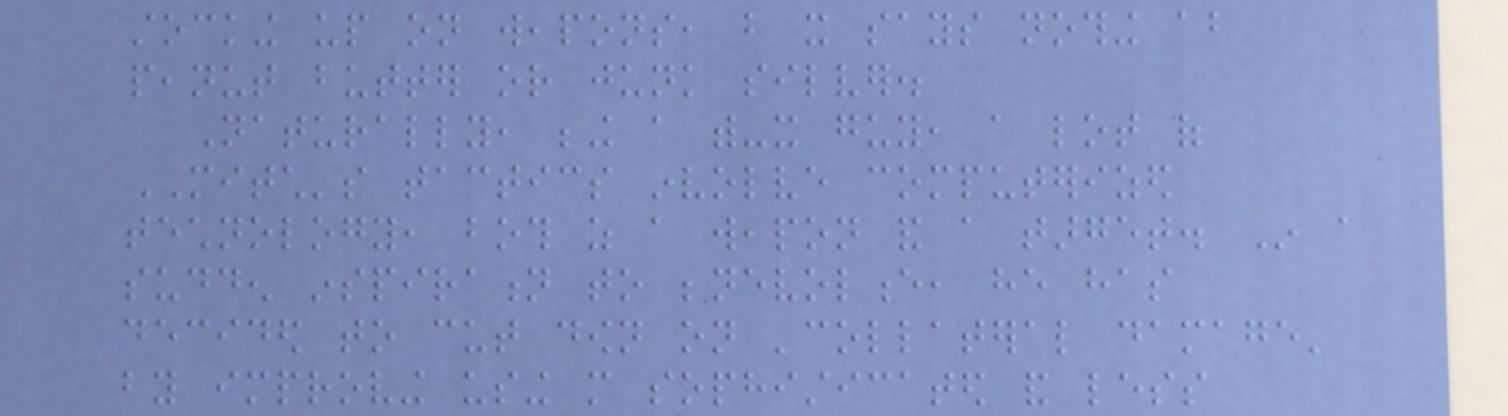stocking up on weapons, but it says nothing about
peanut butter or junk silver.
Naturally, being a with-it guy, a lot of
MITCH's tactics involve computerized
technology, both as a weapon and a target. In a
sudden inspiration to benevolence, he has
decided to cut down on 'collateral damage'
by improving using more sophisticated and less
